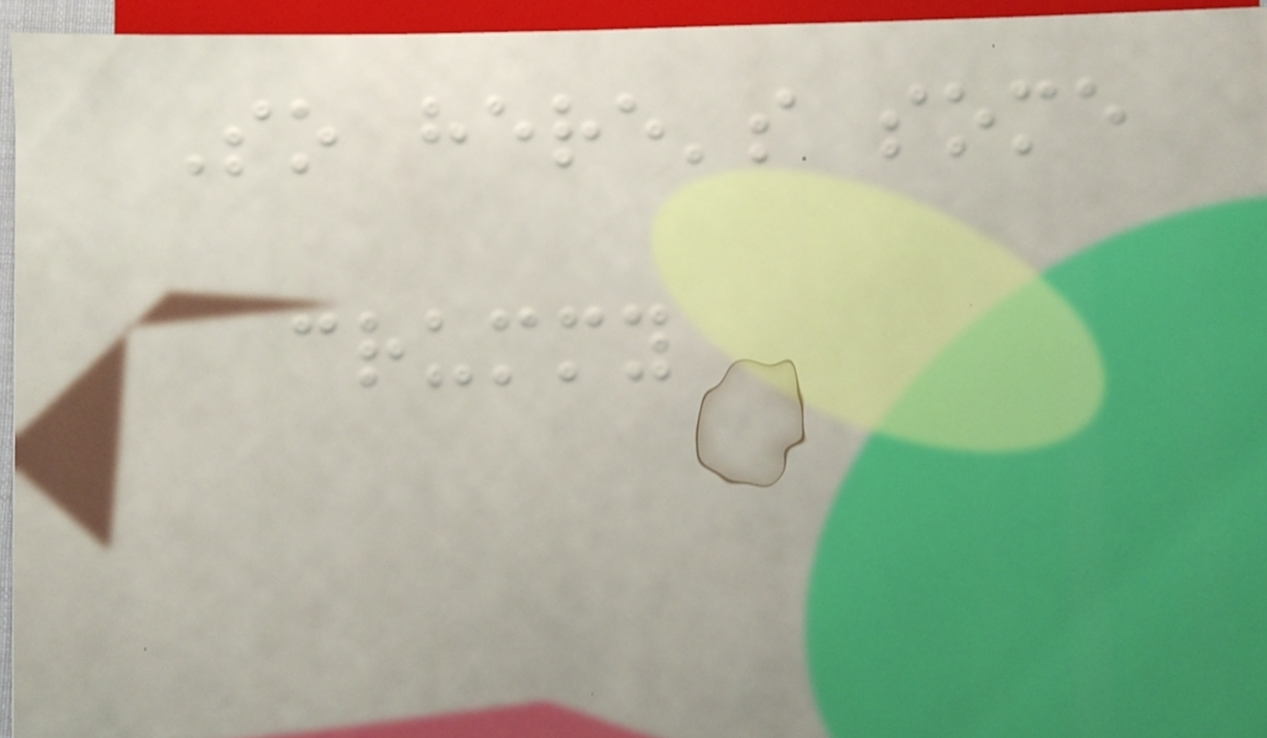So here's some
crummy
